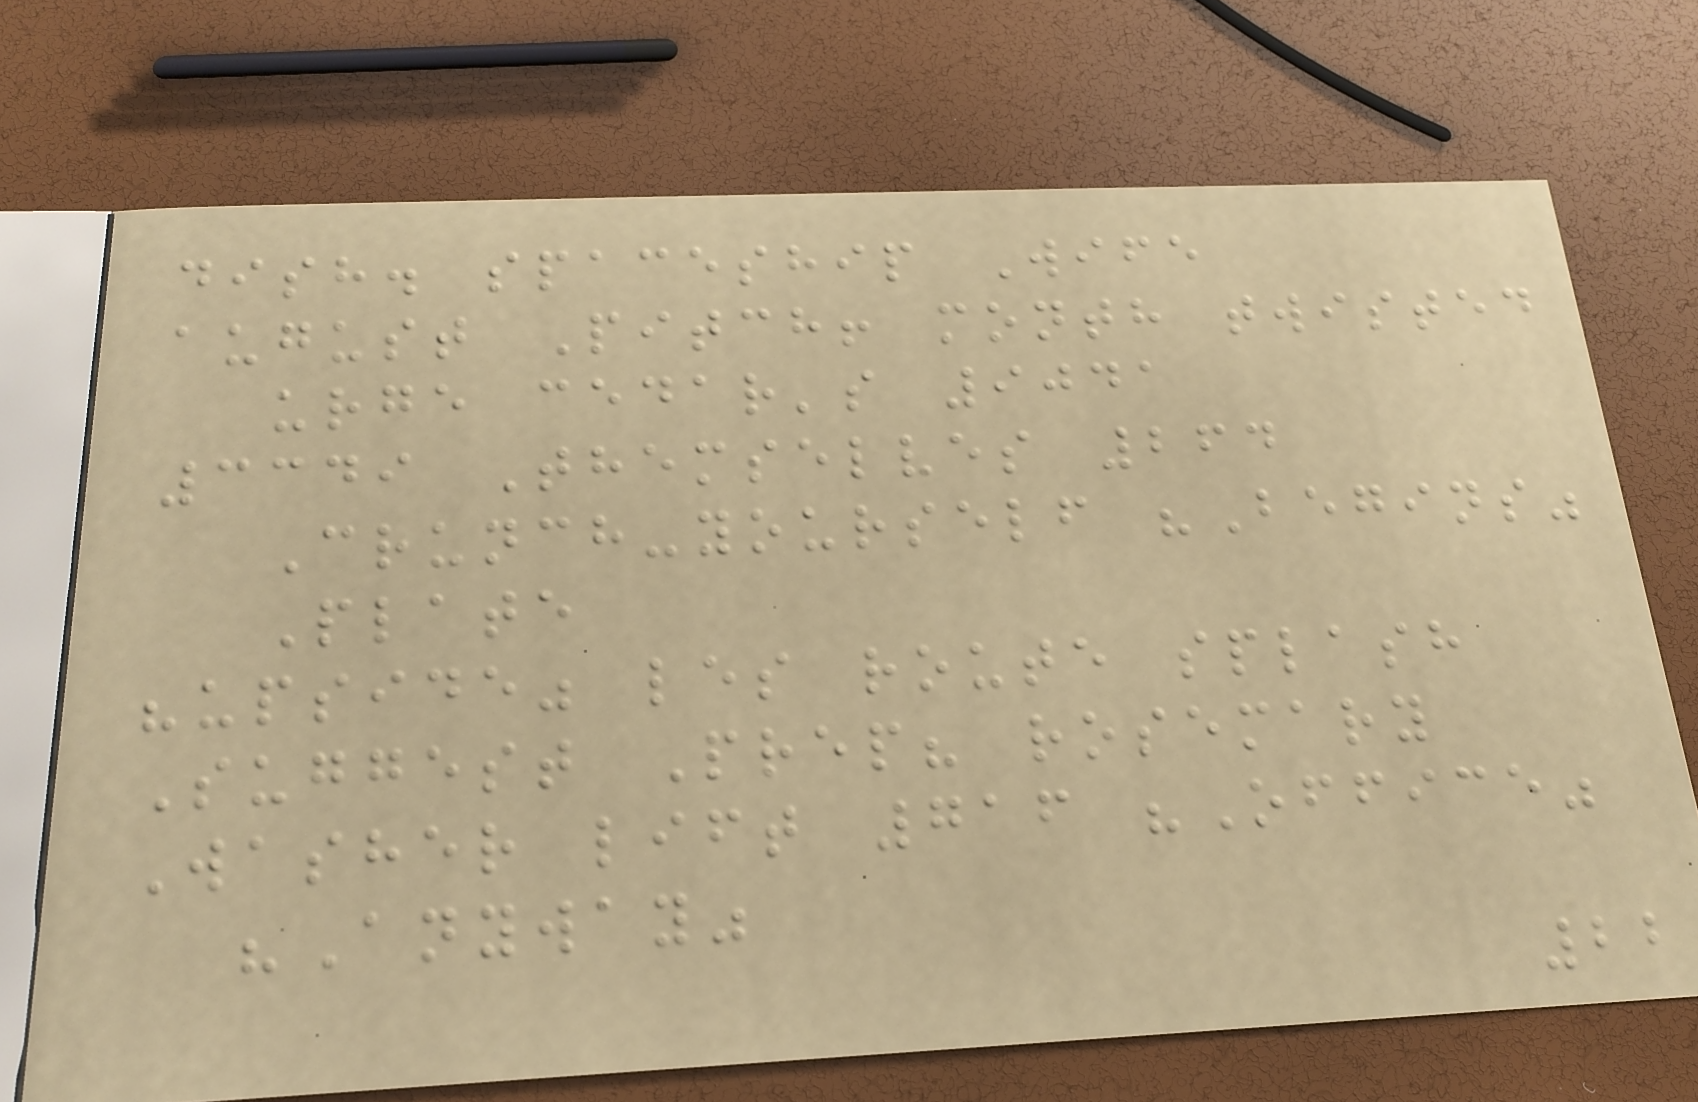dish. spaceship Wife
august Pitch! month twisted
urge cedar's 9041
3349 Themselves 264
Crunch-yourself "Begins"
Plate
"upside" les route splash
Suggest Prep? rosemary
Washer lift 716 "Office"
"Anyway"
22
